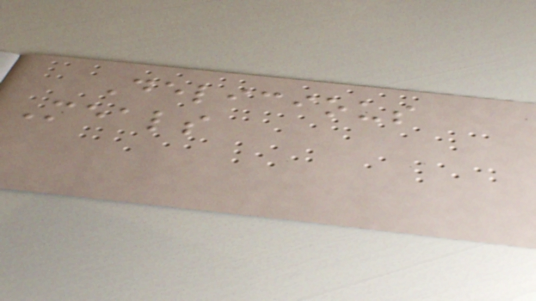Delicious
Meals
